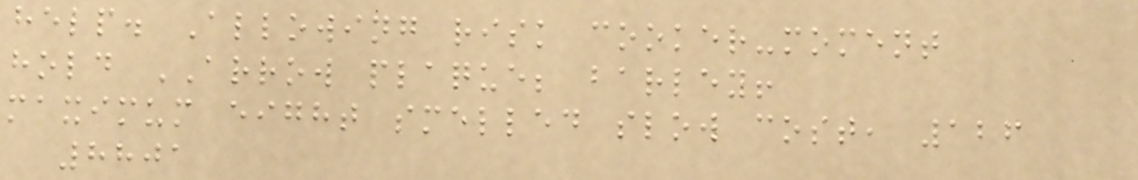help. Allowing risk cooker-moment
hold ARROW plaque; barley!
maximum eight smelled slow cost, 126
8801
